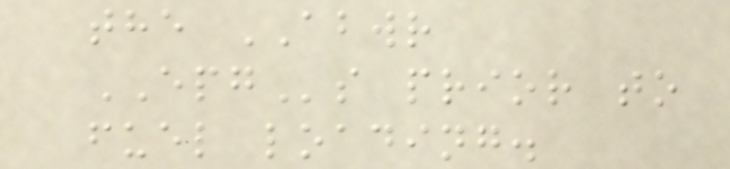the ABWR
EPGs prior to
fuel loading.
